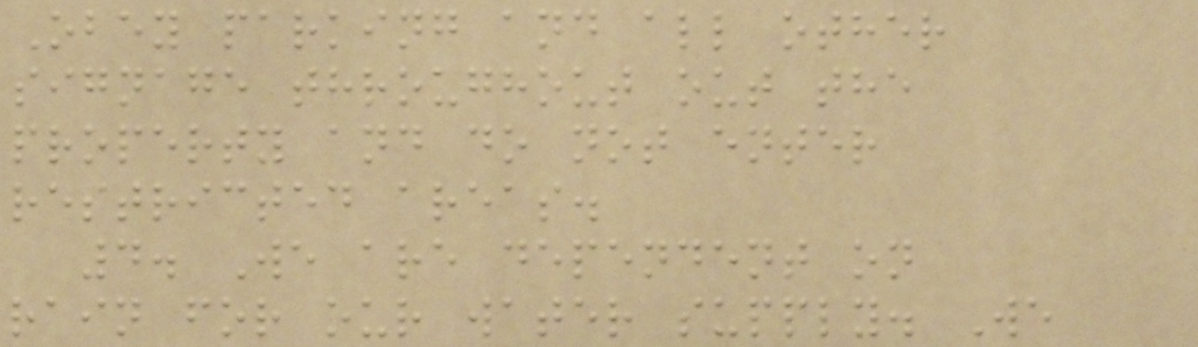Obey parking and all other
signage throughout out the
property and do not enter
restricted areas.
4. We are dependent on
rain for our water supply. We
